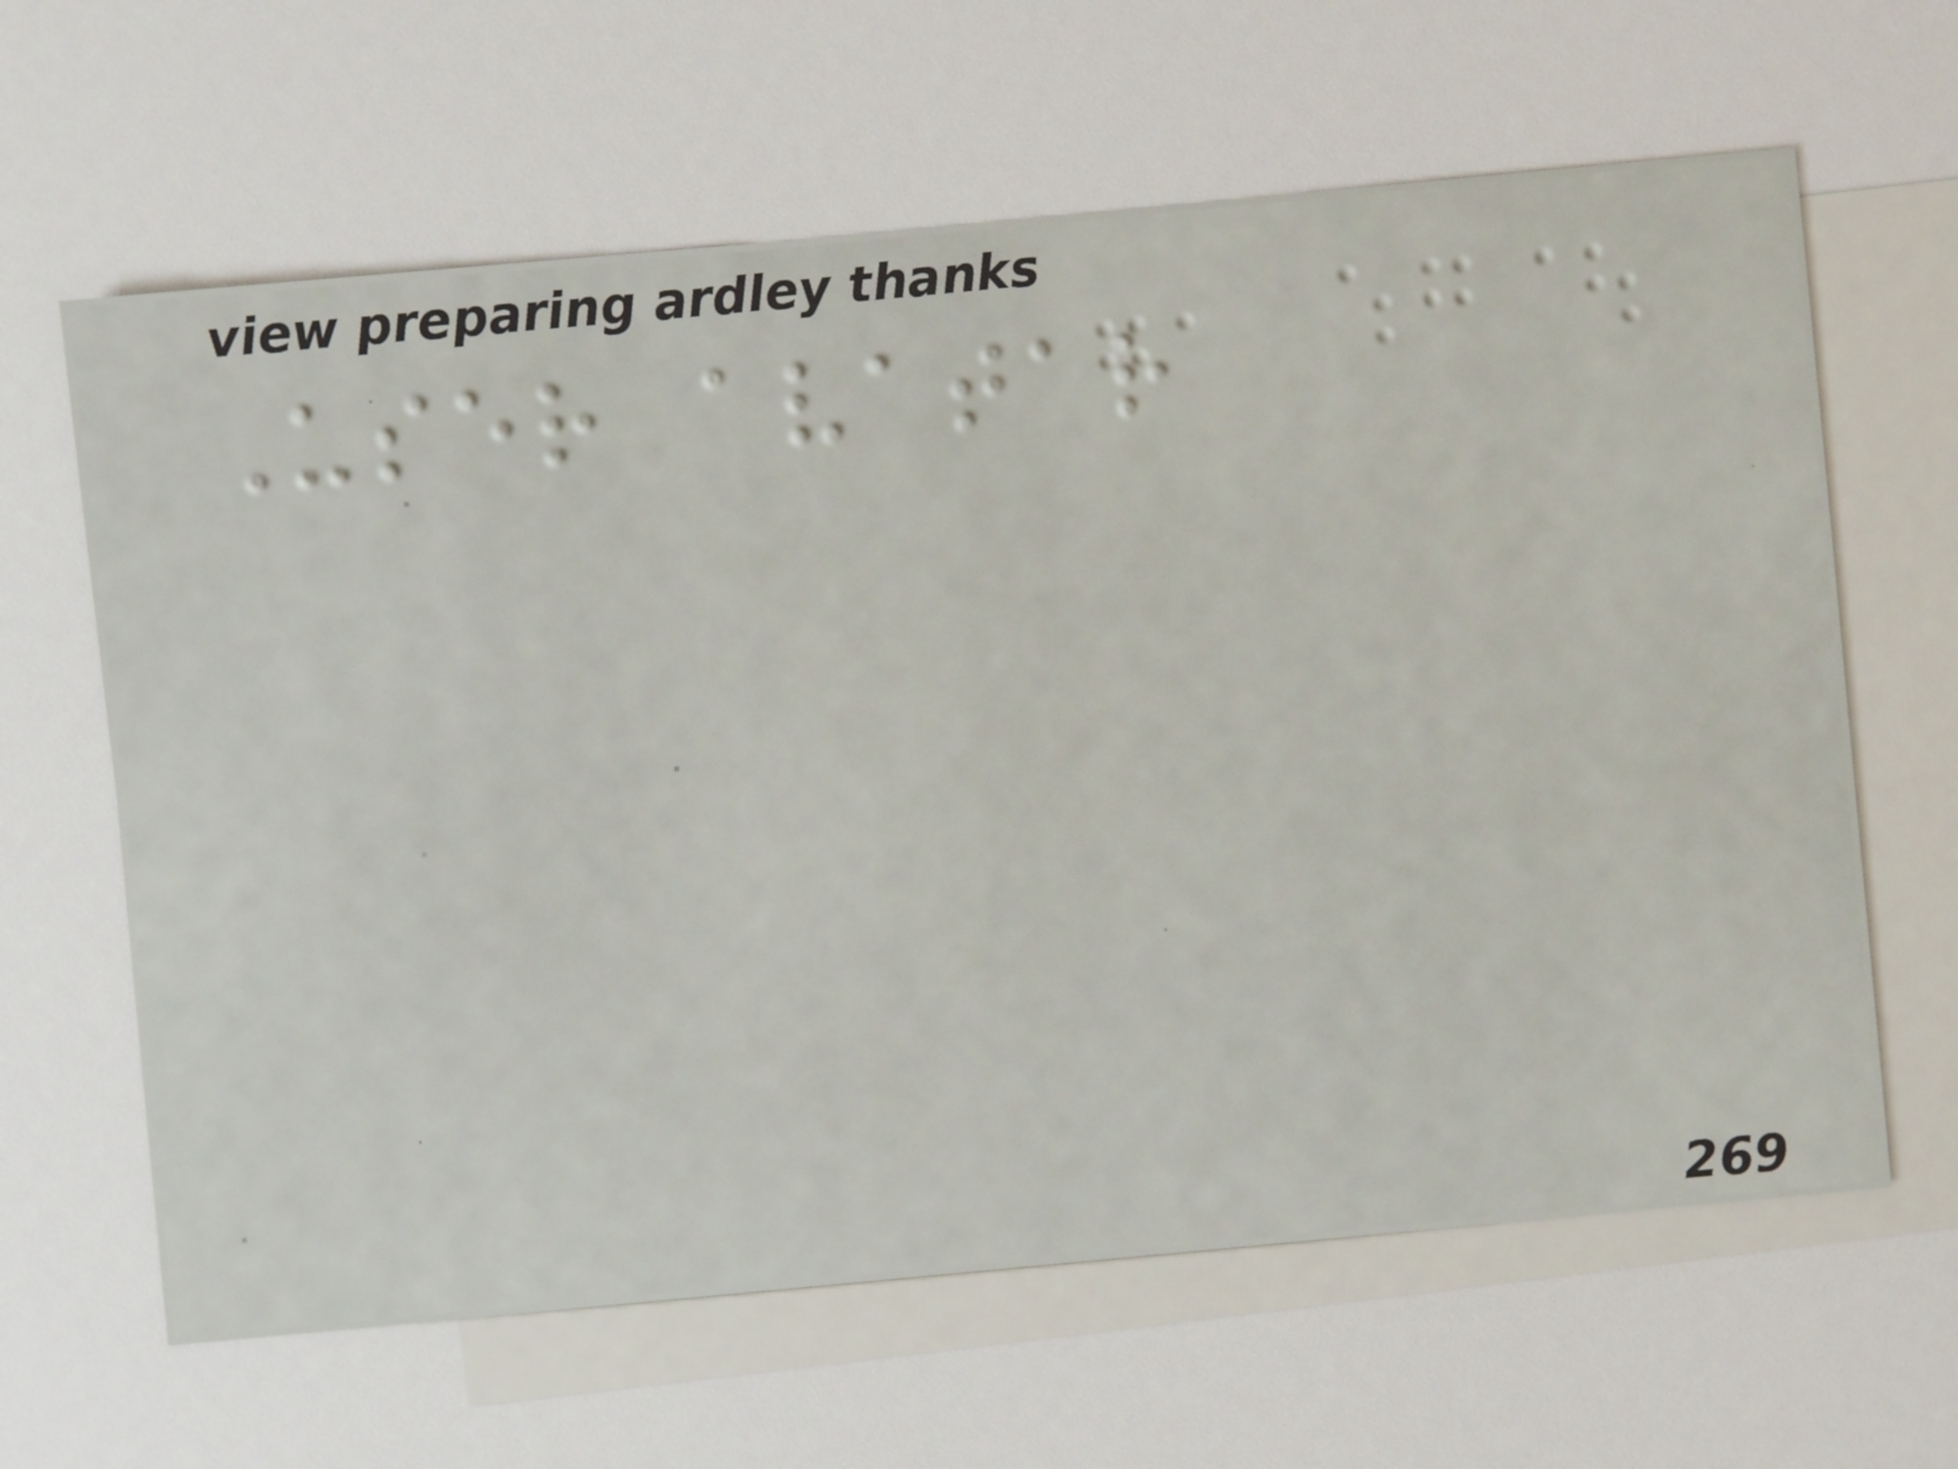User avatar
